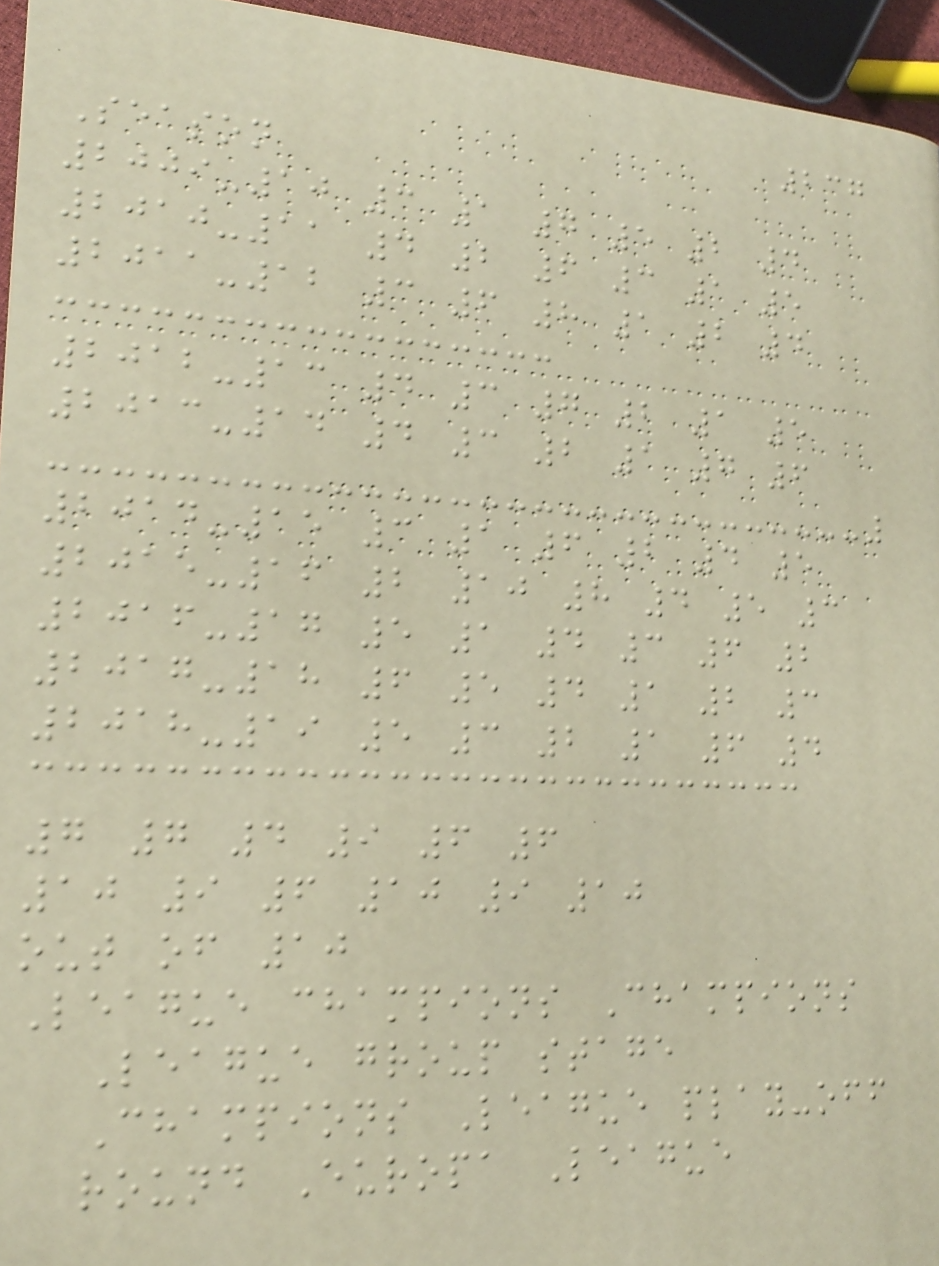237
Season
2009-10 3 1 7 5 2 4
2010-11 4 2 6 3 1 5
2011-12 3 6 8 1 2 4
2012-13 4 3 7 2 1 5
2013-14 4 3 2 1 7 6
2014-15 3 1 6 2 4 5
2015-16 2 10 8 4 5 3
2016-17 5 1 4 3 6 2
2017-18 6 5 4 1 2 3
2018-19 5 3 2 1 6 4
7 7 4 9 6 6
10 9 6 10 9 10
out of 10
League champions Champions
League group stage
Champions League play-off
round Europa League
